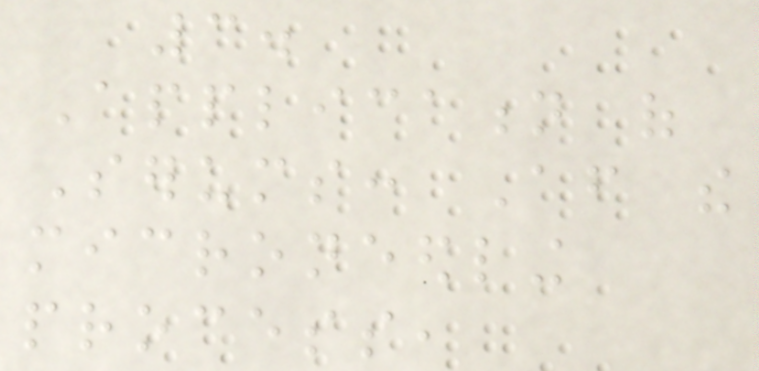3.
Application of
Serums: After the
microneedling
process,
